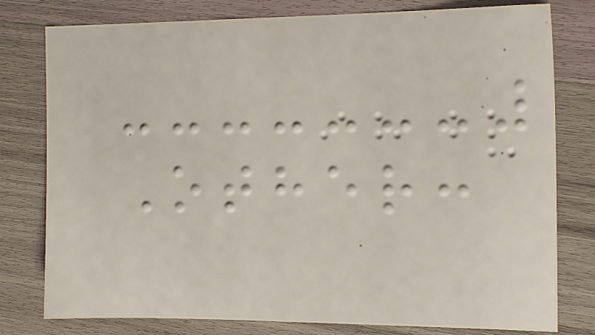Other:
